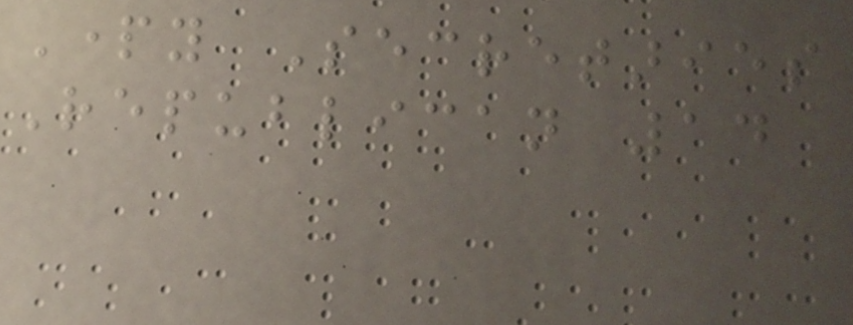Party Secretaries
Republican 14
